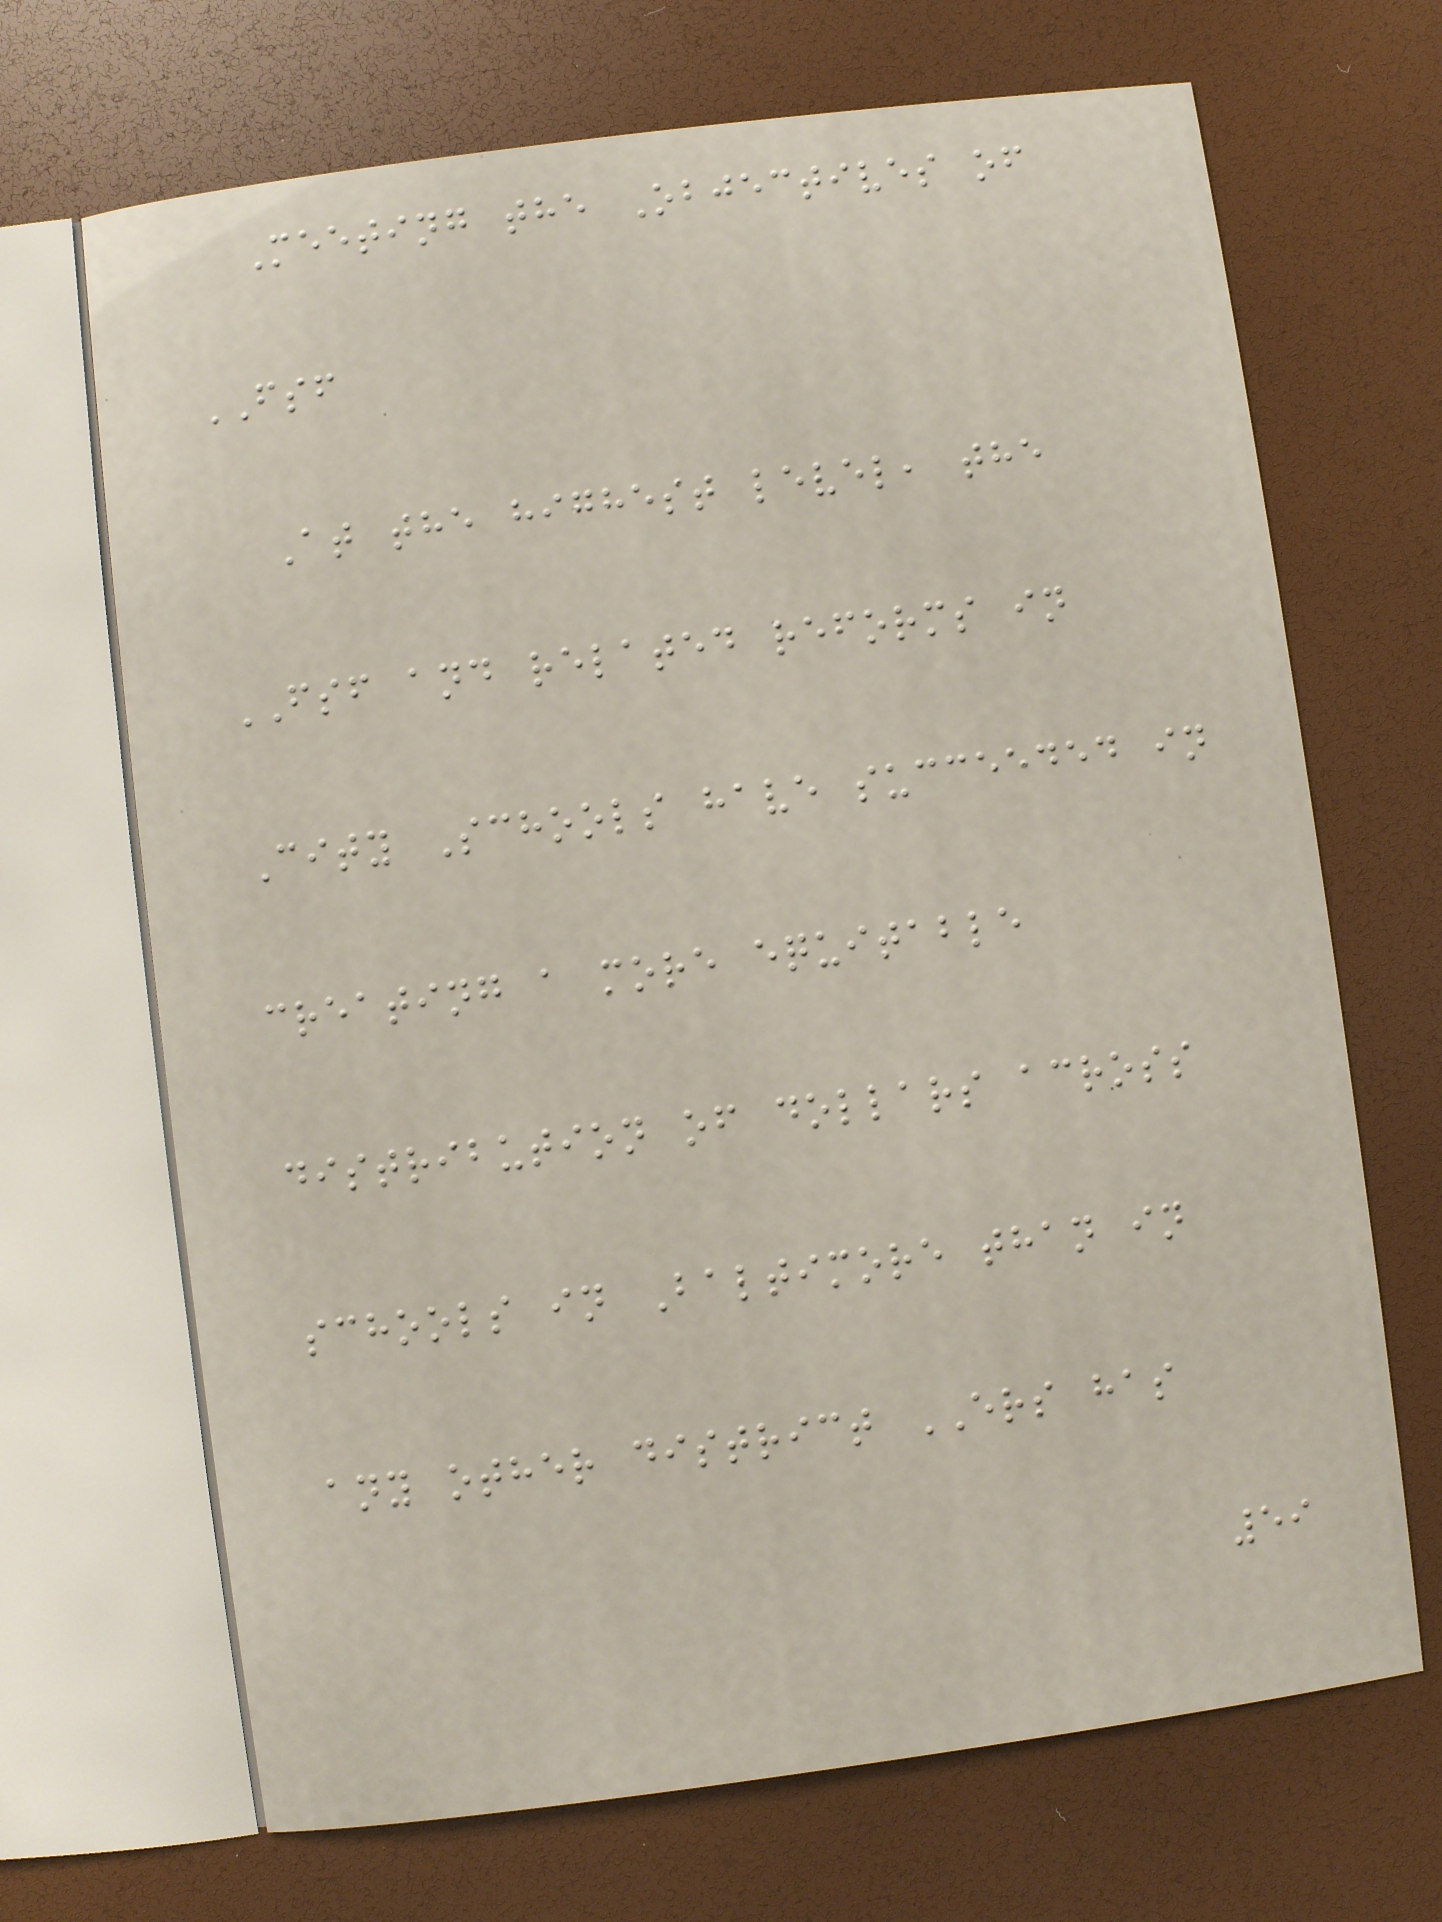Meeting the Objectives of
FSF
At the highest level, the
FSF and related reforms in
City Schools have succeeded in
creating a more equitable
distribution of dollars across
schools in Baltimore than in
any other district ERS has
59
